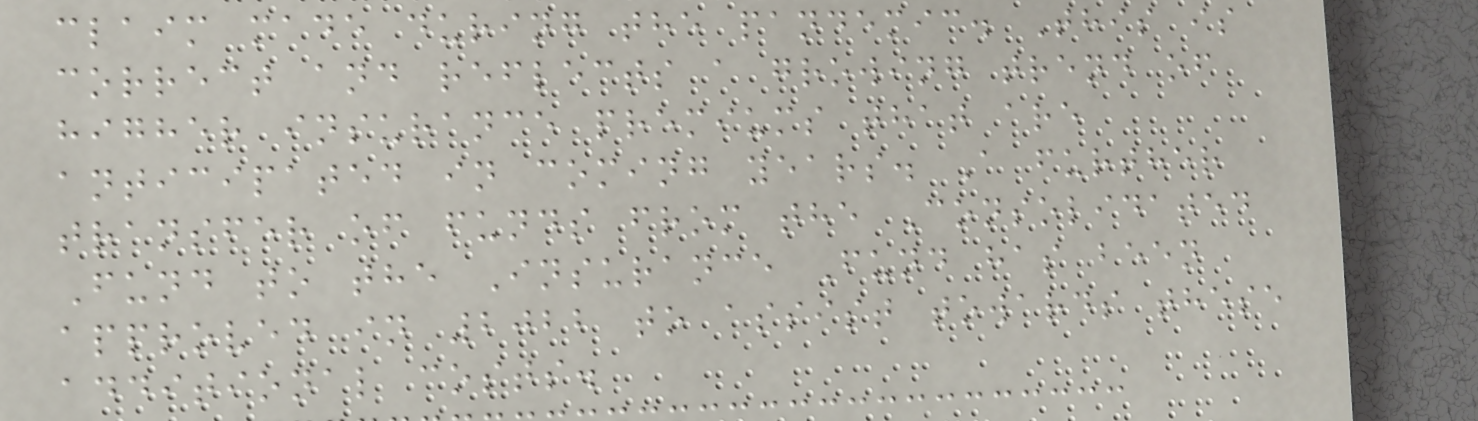claim made during the pandemic. This is
correct and reflects a growing trend of
higher insurance premiums that are
anticipated in coming years. A further
transfer of funds from the Consolidated
Fund to the Insurance Fund has been
approved in 2022 to assist towards these
additional costs.
